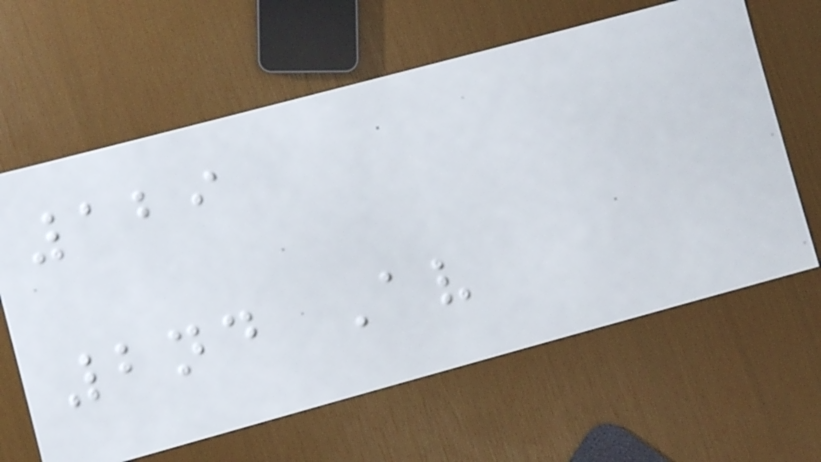129
2nd Av
